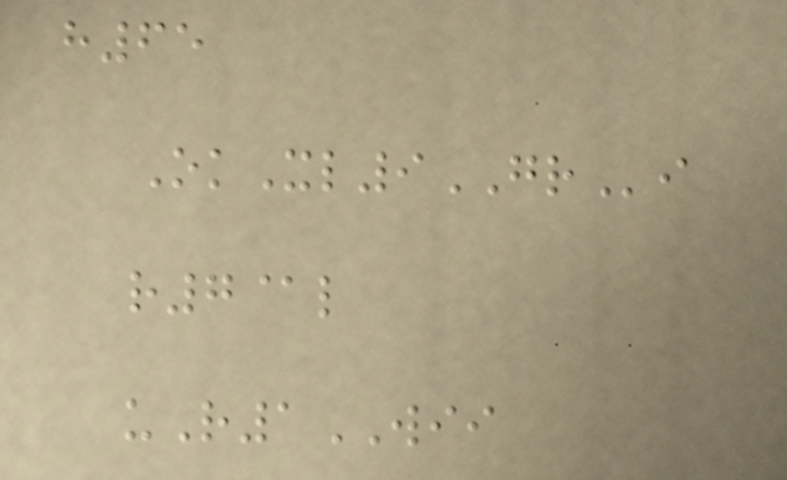h65
OkXl9GRi
r7@l
uR1WII
